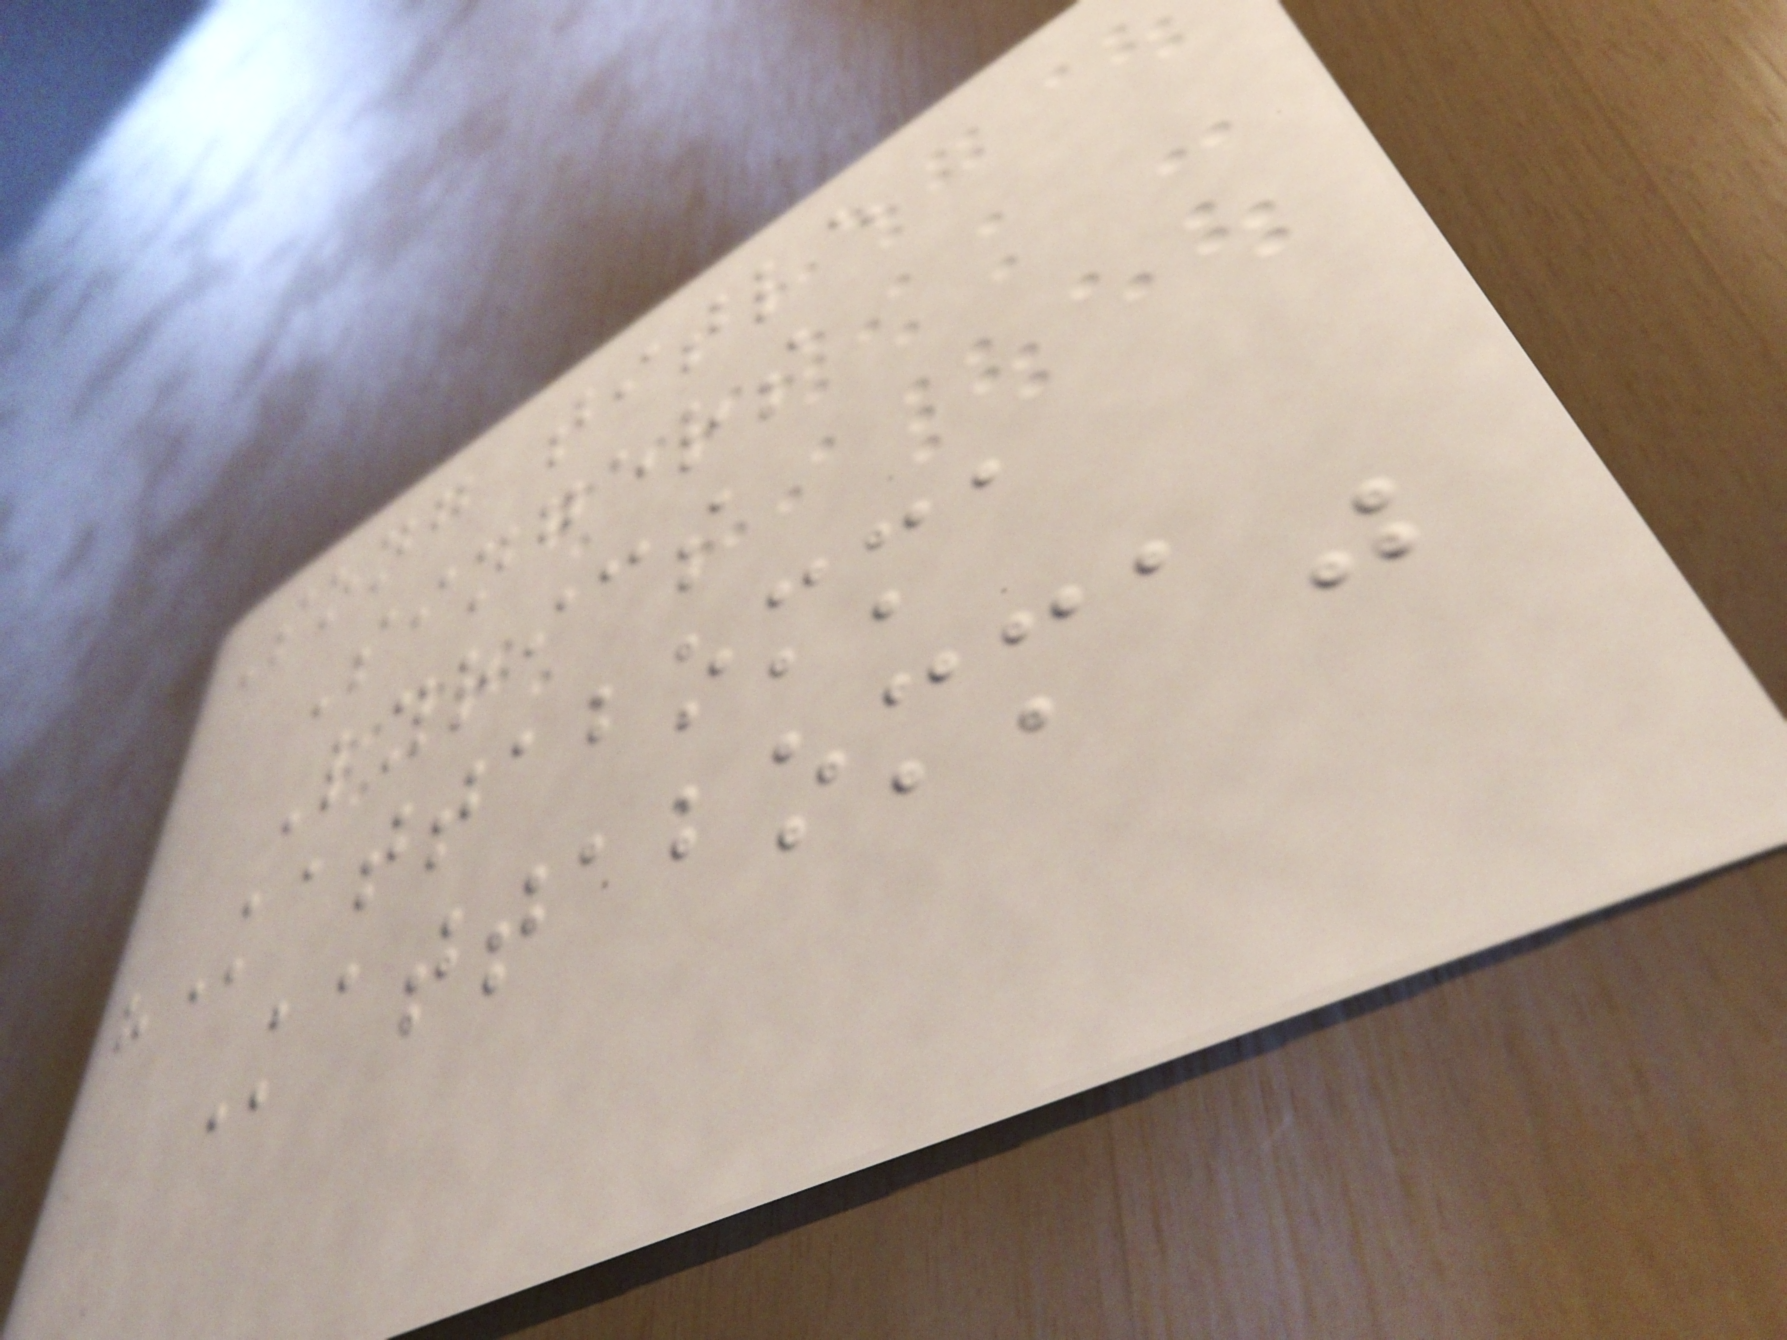Song title
Singers
Lyrics
"Kattabomma
Kattabomma"
